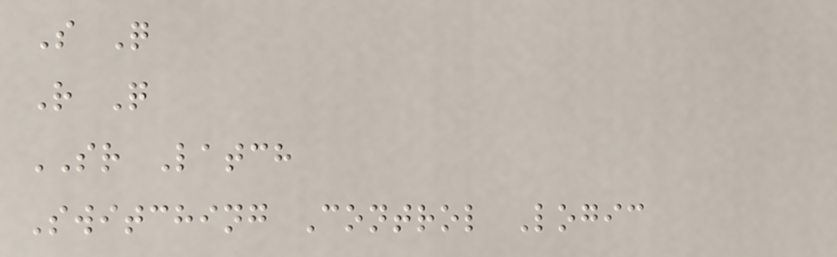S Q
R Q
SR Latch
Switching Control Logic
